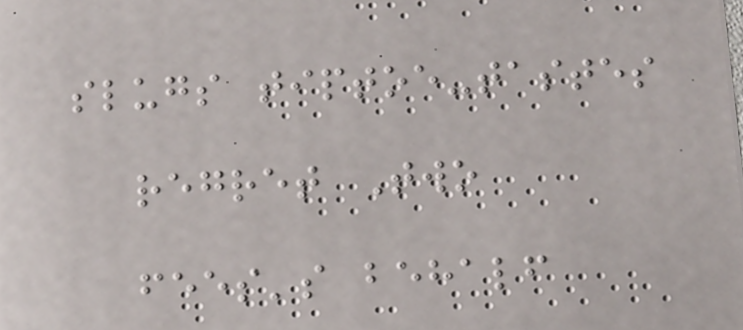slugs tiptoe-tastes
regret Two
fees's behalf
